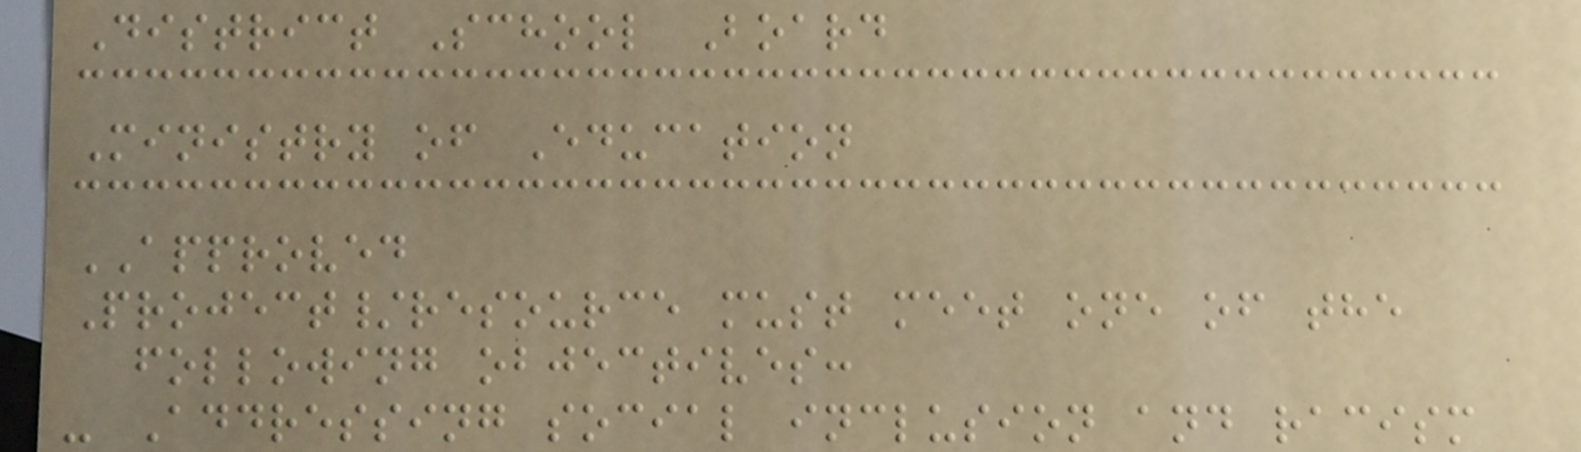District School Board
Ministry of Education
APPROVED
Project/resource must meet one of the
following objectives:
- Addressing social inclusion and racism
